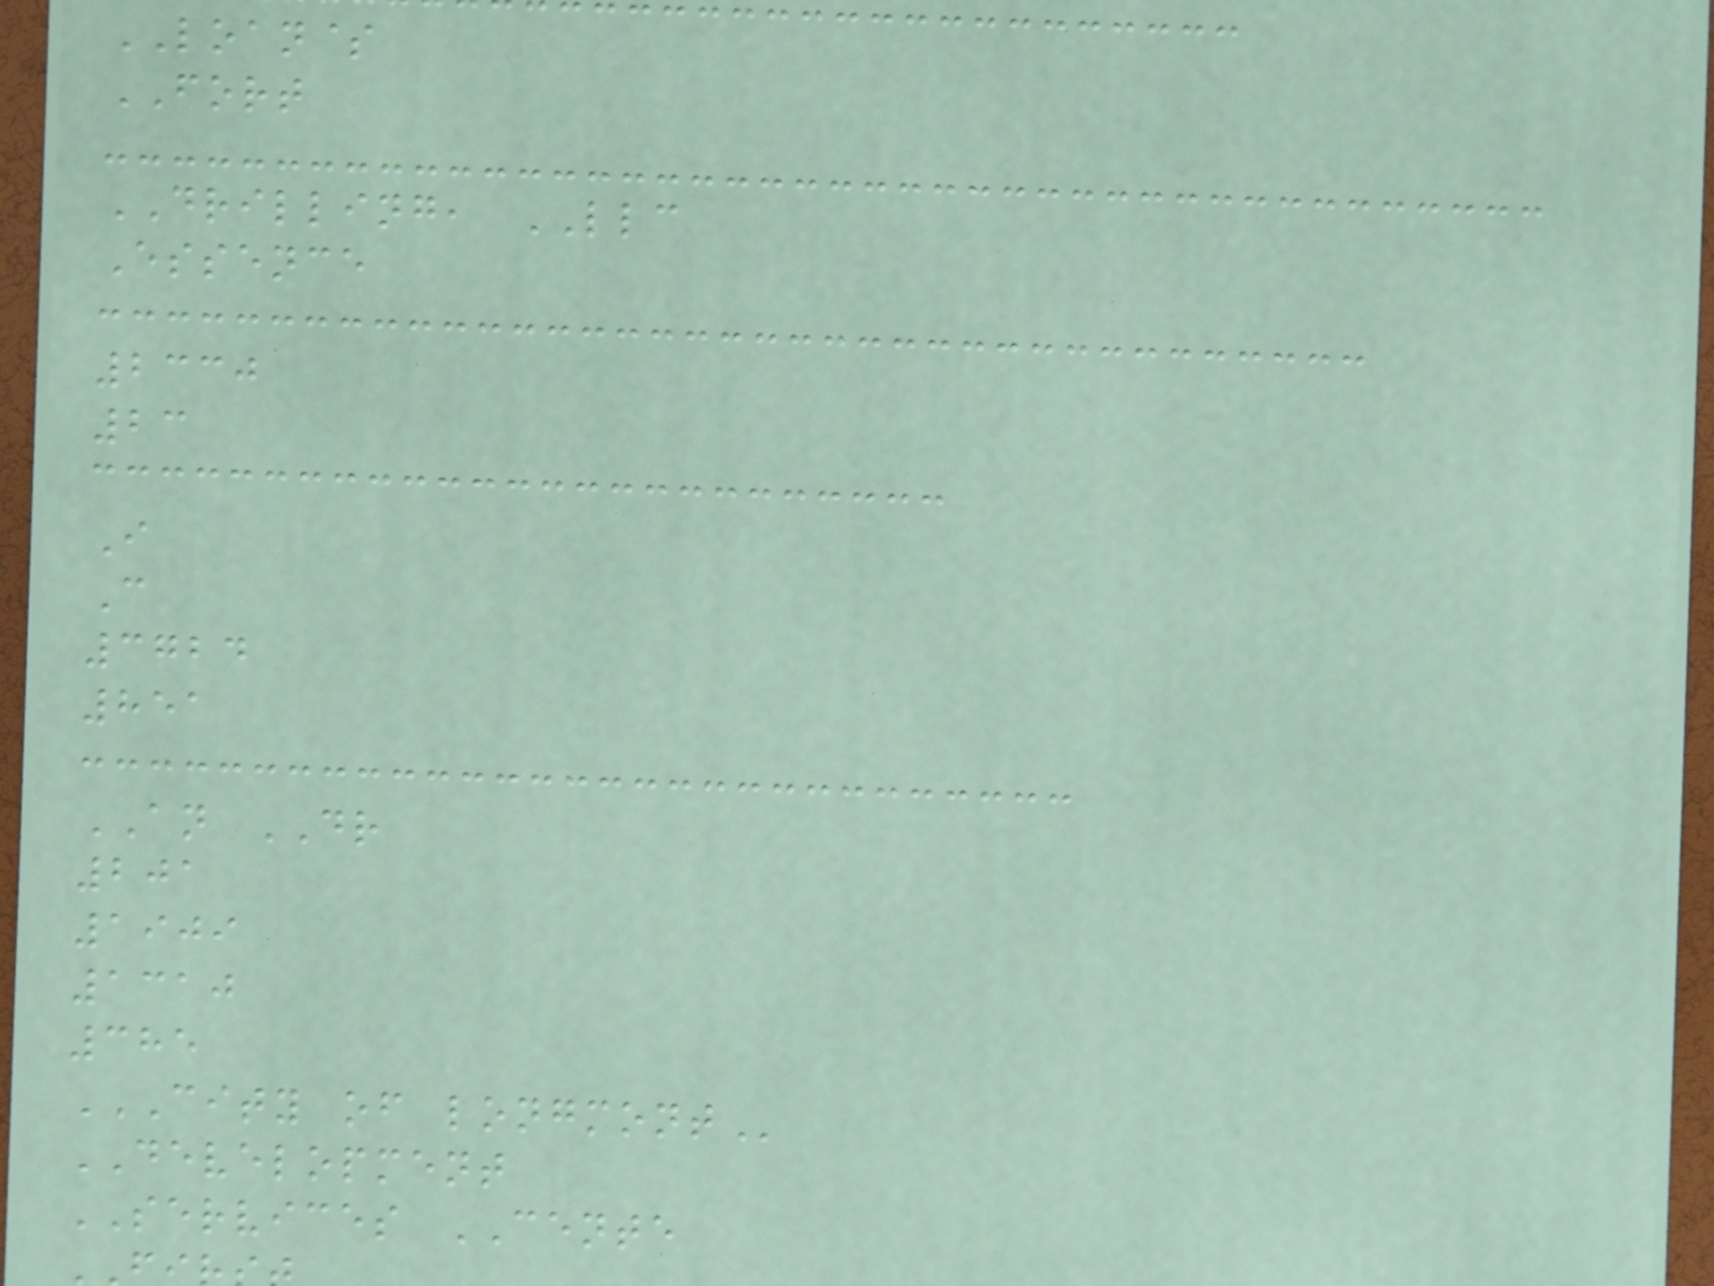LOAN$
FORT
DRILLING, LLC
Essence
2330
23
I
C
3724
851
AN DR
201
1909
1310
385
CITY OF LONGMONT
DEVELOPMENT
SERVICES CENTE
